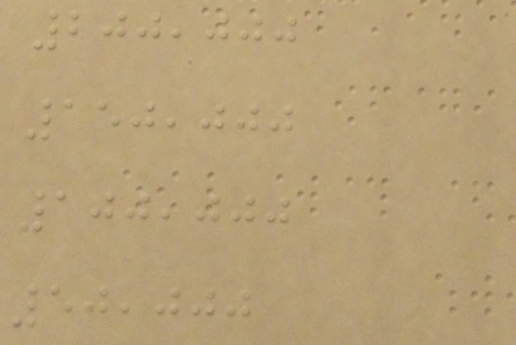200,000
150,000
100,000
50,000
